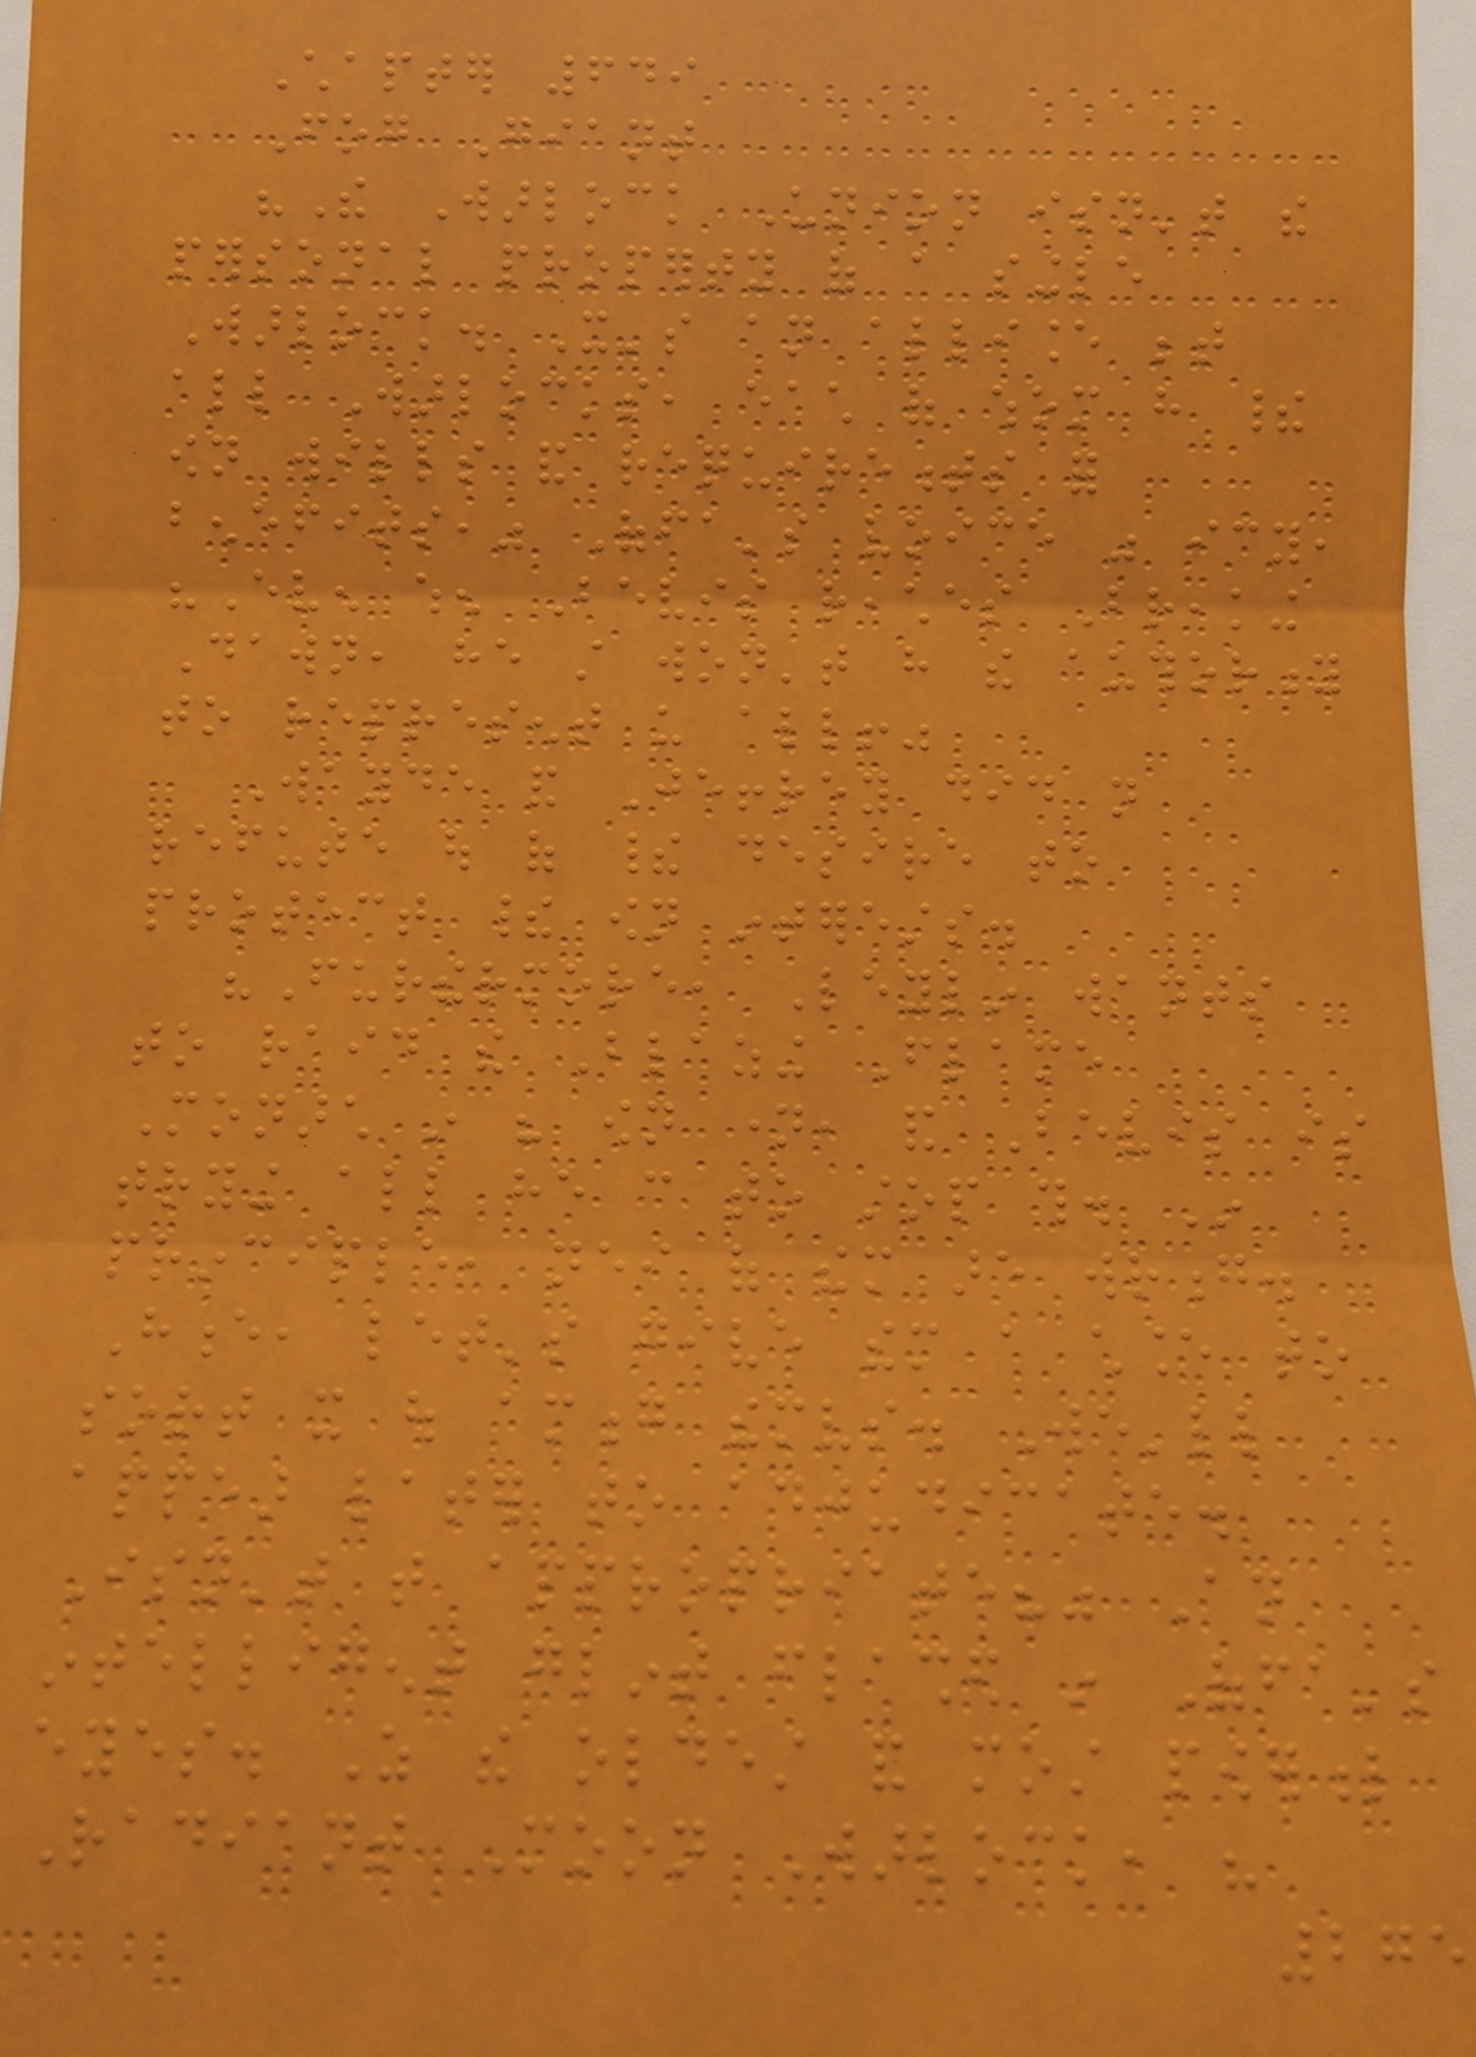Chapter 649
Fog Giant
"The Warlock Union isn't the
personal property of a single
Warlock. It's an alliance between
all Warlocks, each of whom have their
own wills and requirements for
benefits," Offa's voice was icy,
"Even when Bevis reaches Breaking
Dawn, he still won't have the authority
to represent us all!"
Wayde and Jeffrey did not
refute out of their desire to
protect their own interests.
"Furthermore, Leylin wants
to raid the Blazing Flame
Monarch in his own name, and Bevis is
trying all he can to stop this. In
principle, neither of them are wrong.
Hence, let's give them a chance to
sort it out among themselves. We'll
appear later to adjudicate.
Isn't that appropriate?" An
intelligent glint flashed in Offa's
eyes. As the oldest and most powerful
Radiant Moon Warlock, his
275
